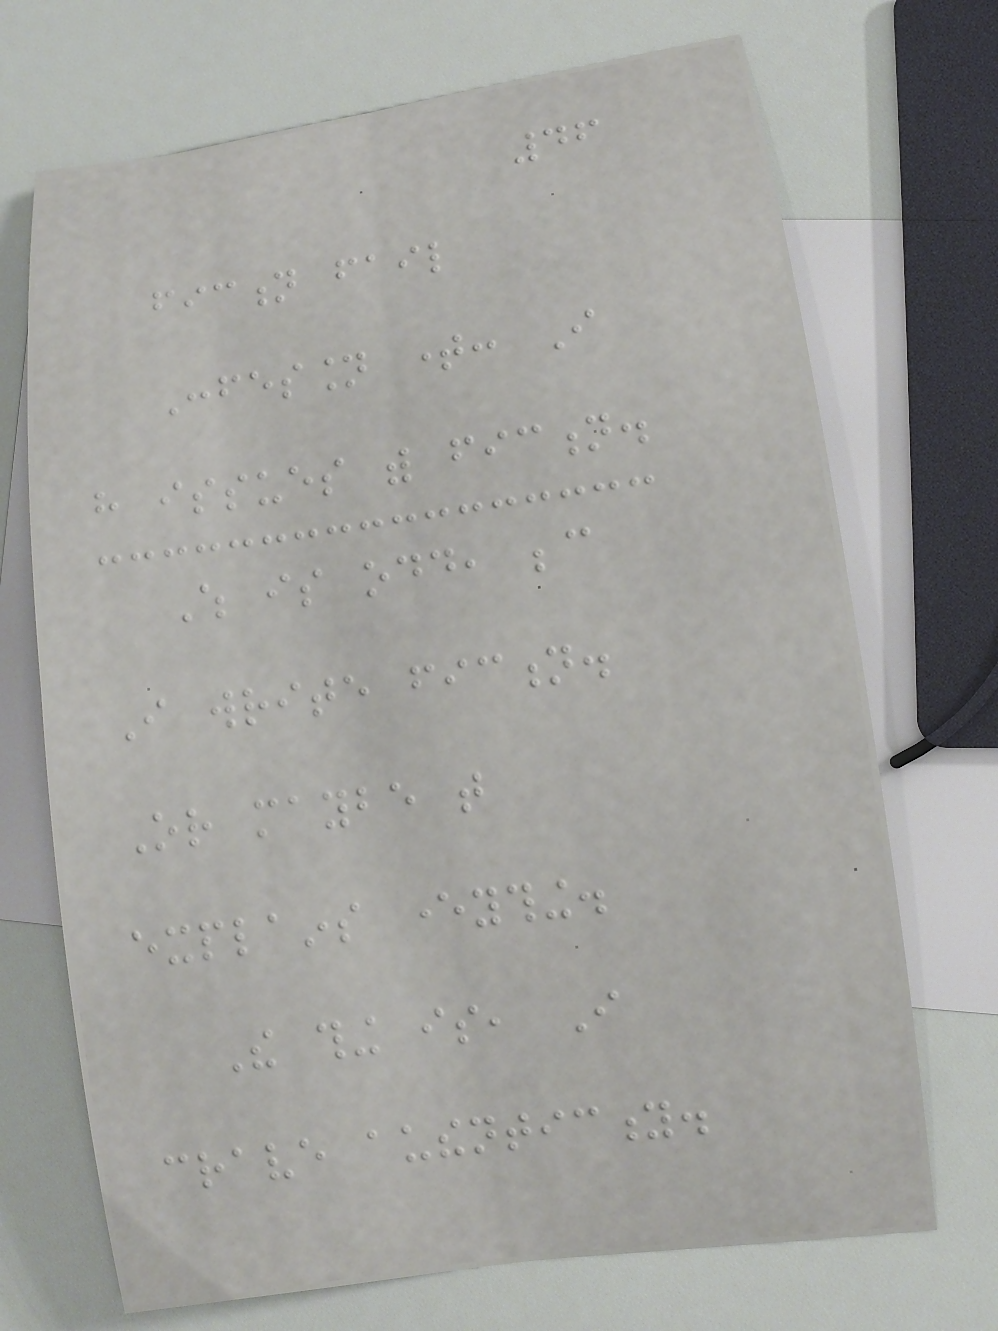46
fiction fail
Confession time: I
have issues with fiction.
Which is odd, because
I write fiction.
Or maybe that
explains everything.
The thing is, I
crave authenticity.
